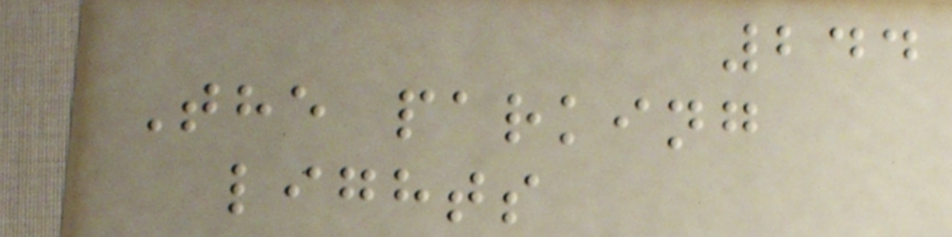244
The parking
lights
